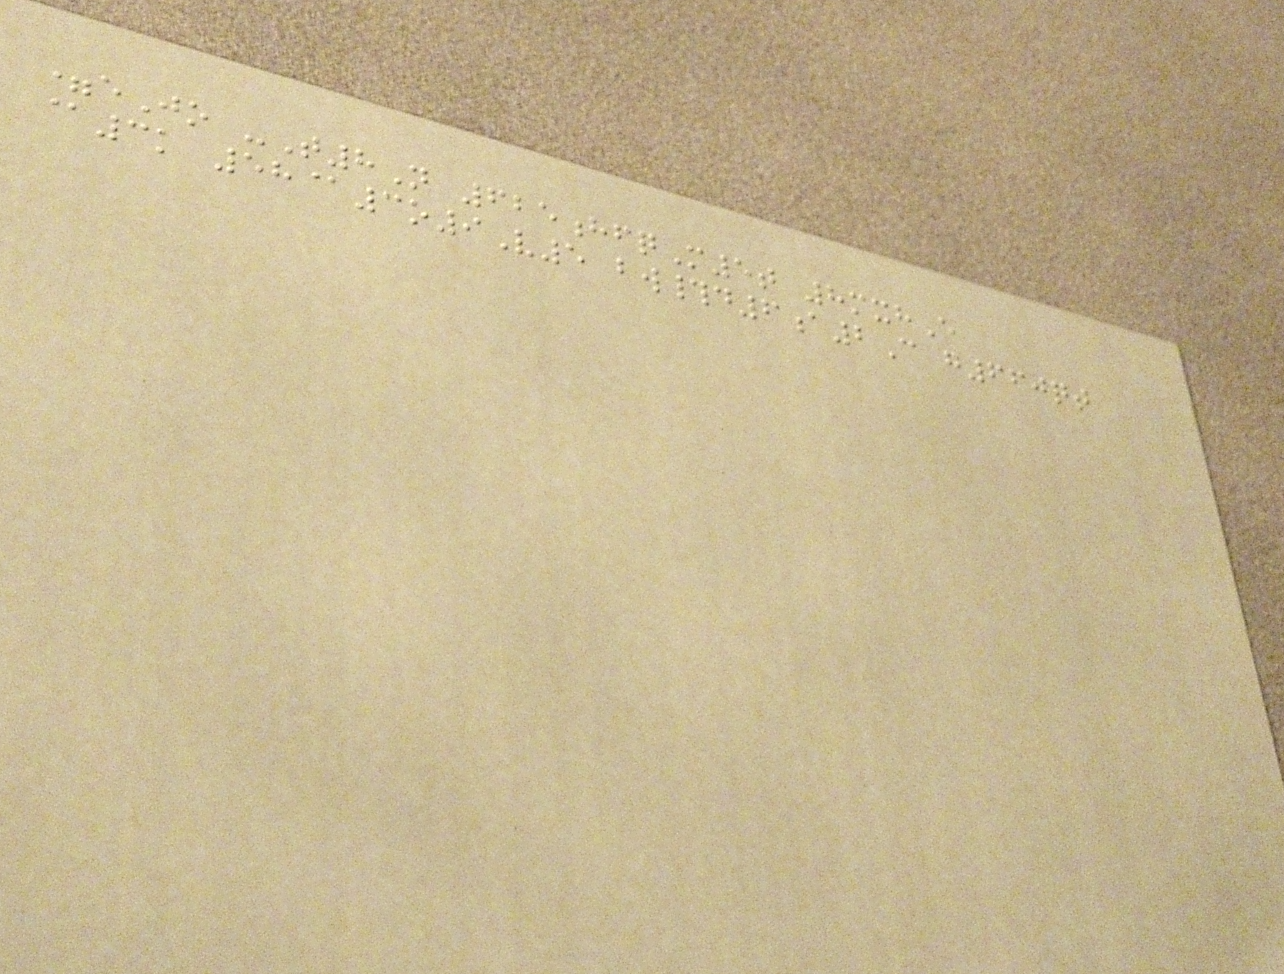=eJo -T8N 625hfqM5t 8mxhE
@3k 58@3o9V5 bw#d6a2C g660qt
